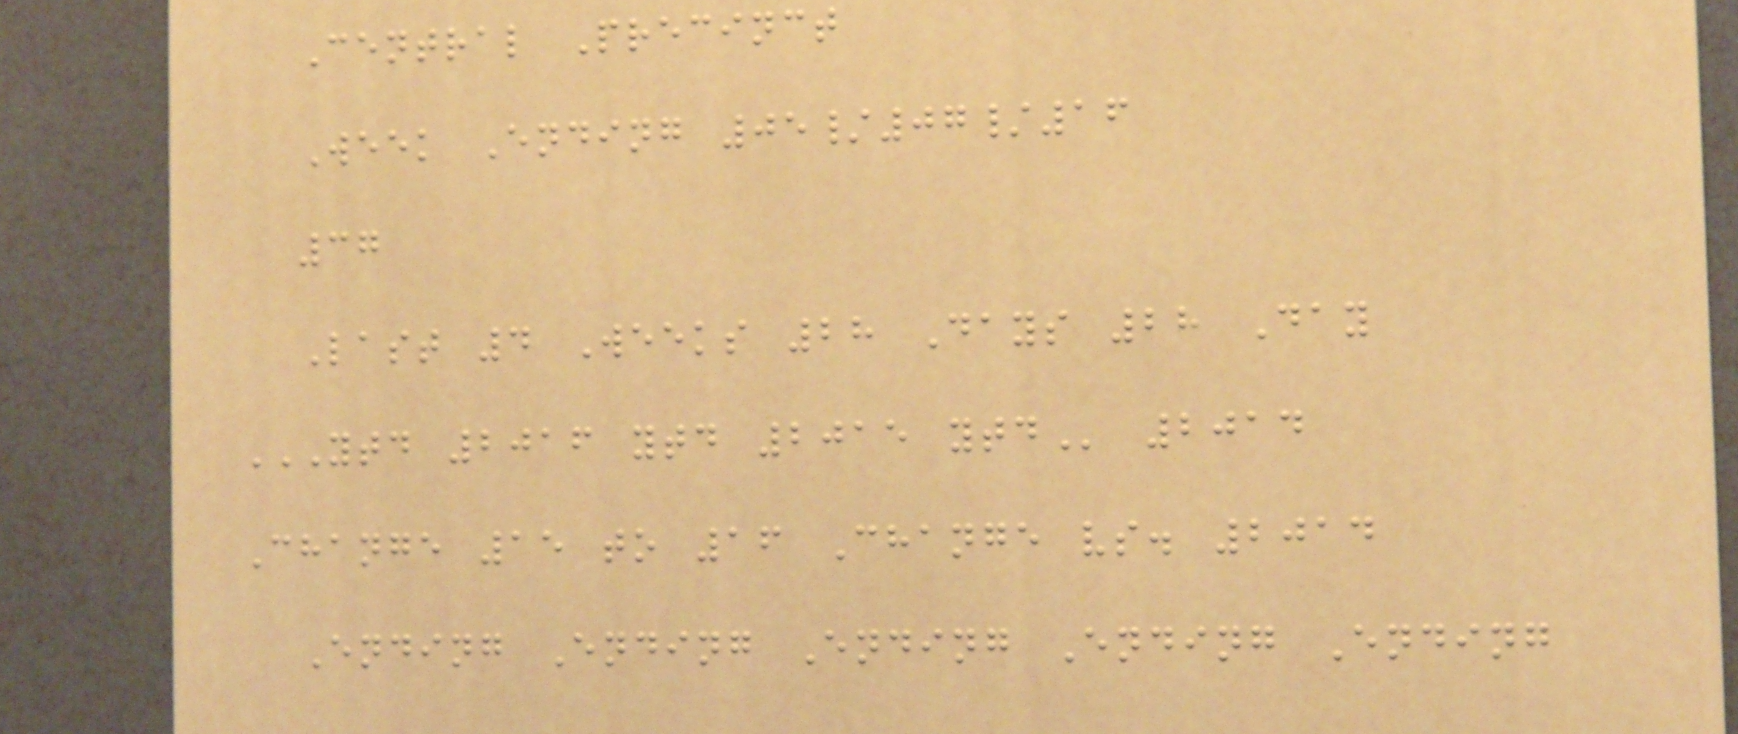Central Precinct
Week Ending 05/07/16
37
Last 4 Weeks 28 Days 28 Day
YTD 2016 YTD 2015 YTD 2014
Change 15 to 16 Change vs. 2014
Ending Ending Ending Ending Ending
